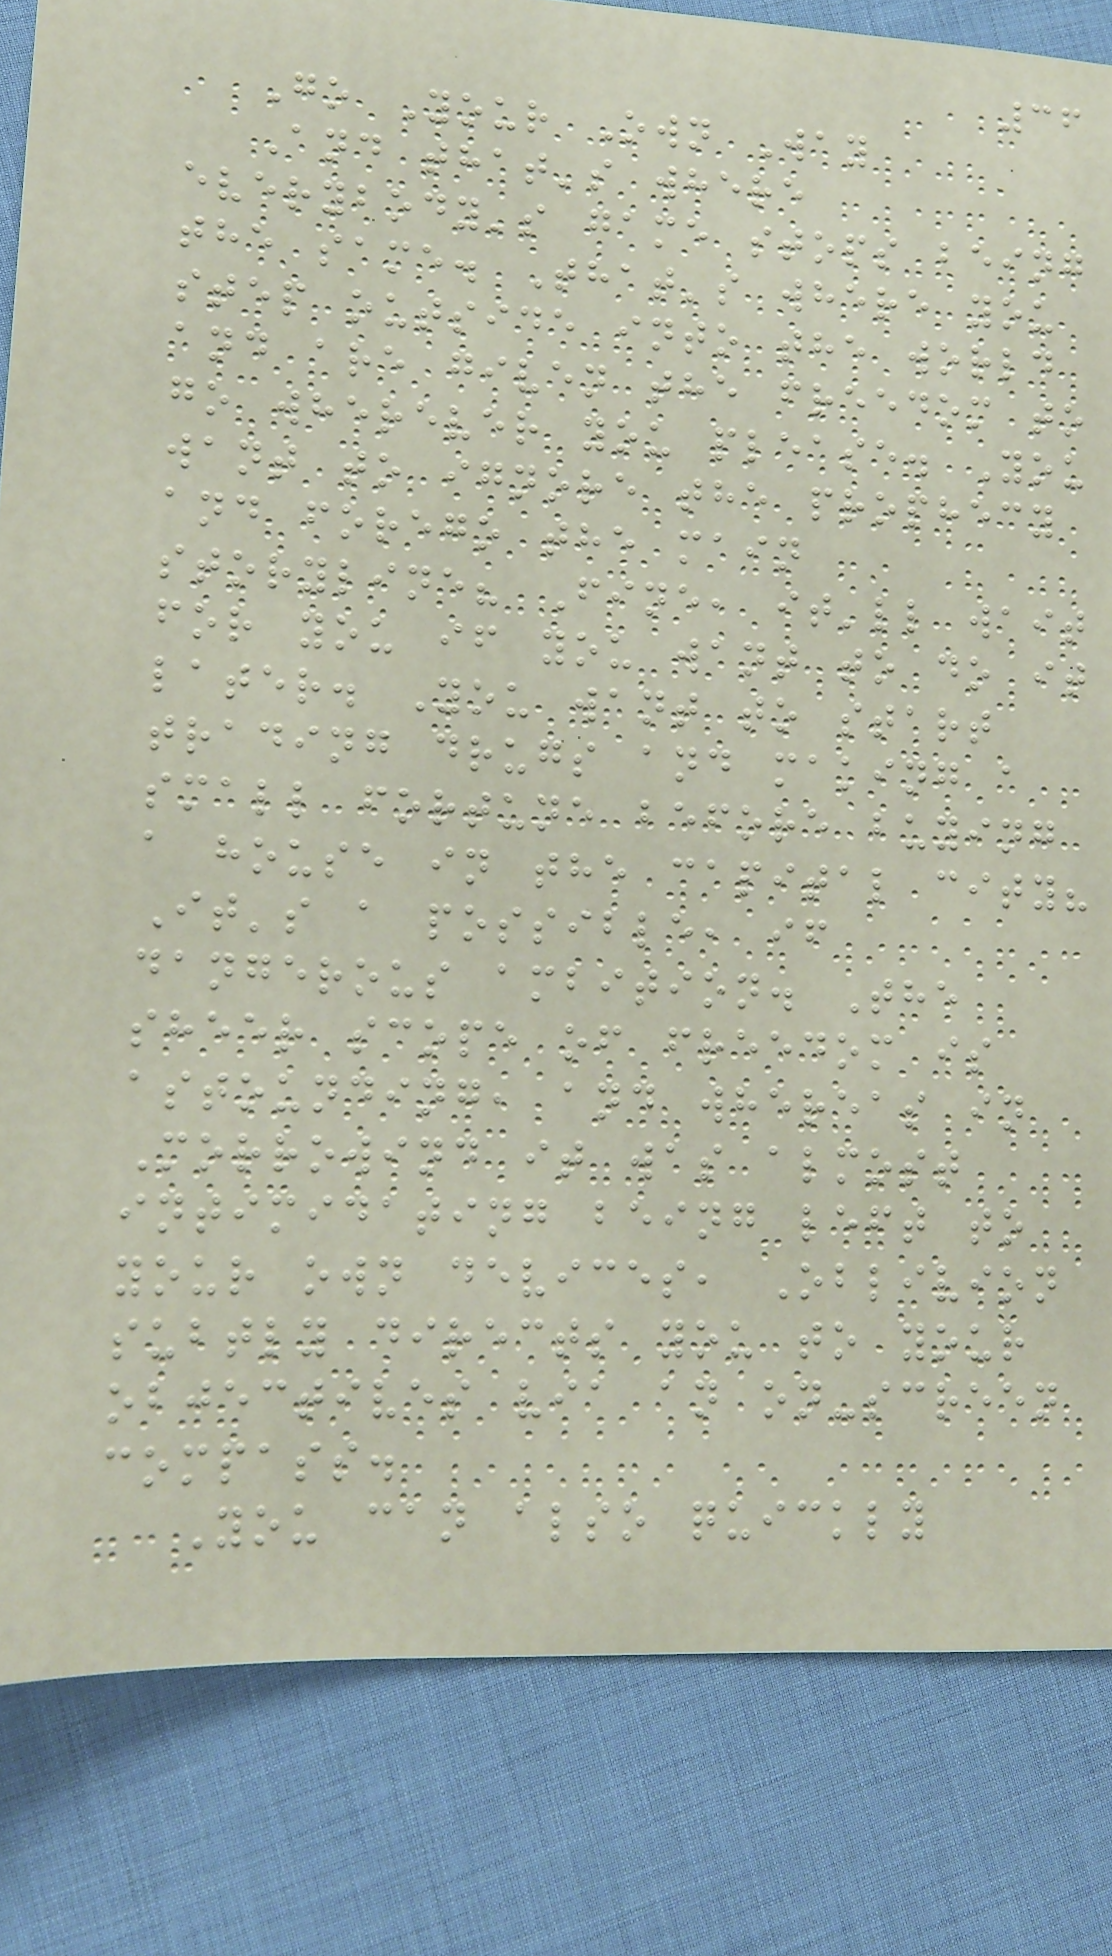36
Go Your Own Way
And that's where
everybody's game stops being
the same. That's where you
step outside into the world
and are given the freedom to
go wherever you please. You
want to ignore the prophecy
and forego the main
storyline? Fine, it'll wait
for you if you want to do it
later. You want to start
trading drugs and making a
small fortune before buying
a house in the capital city?
It's a possible, if
dangerous ambition. The
sheer scope of freedom is
astounding, and whereas in
Morrowind it was almost
intimidating being left to
your own devices, Oblivion
subtly directs you to your
objectives via an on-screen
compass.
You can also quickly
